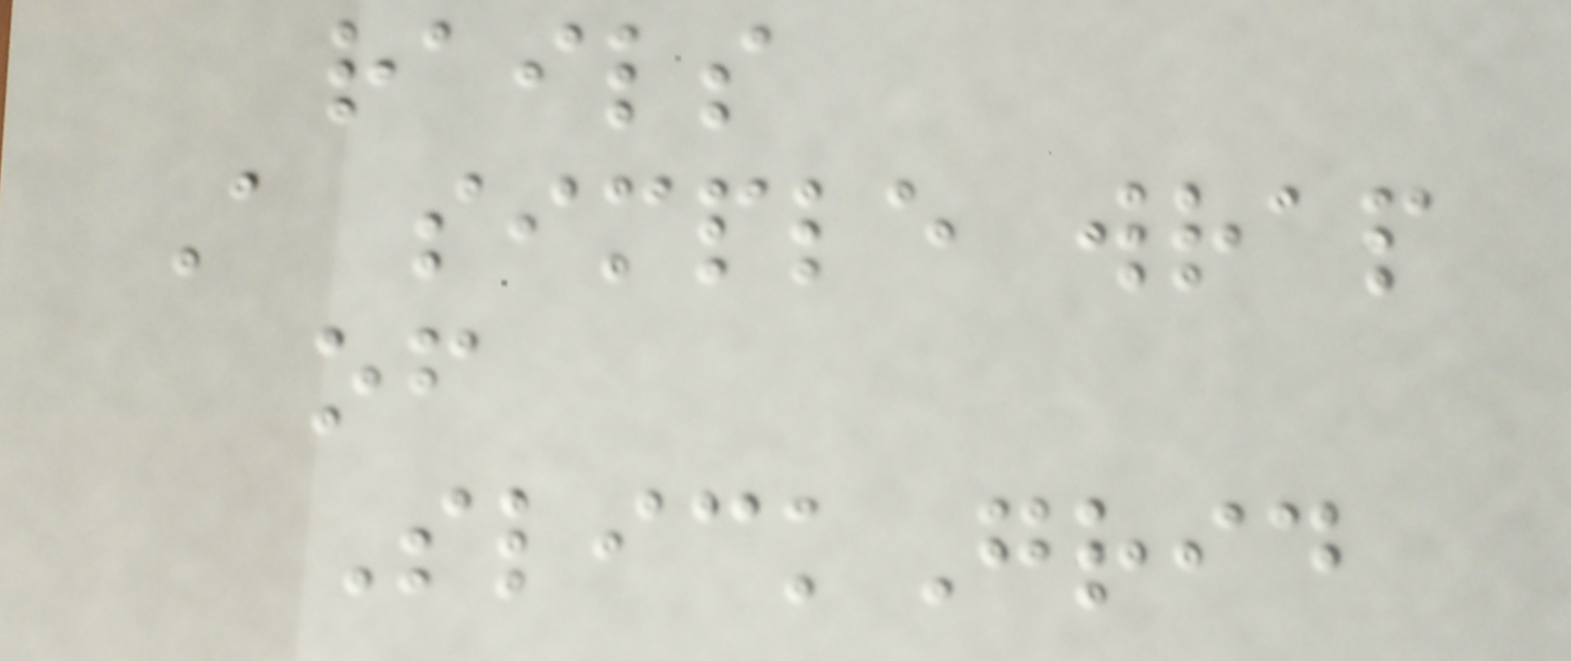rails
A simple wrap
of
SlickGrid
